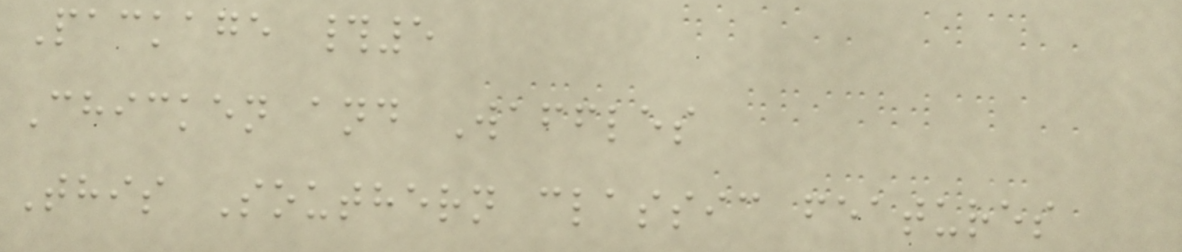Package #5
Chicken and Waffles
This Southern classic features
